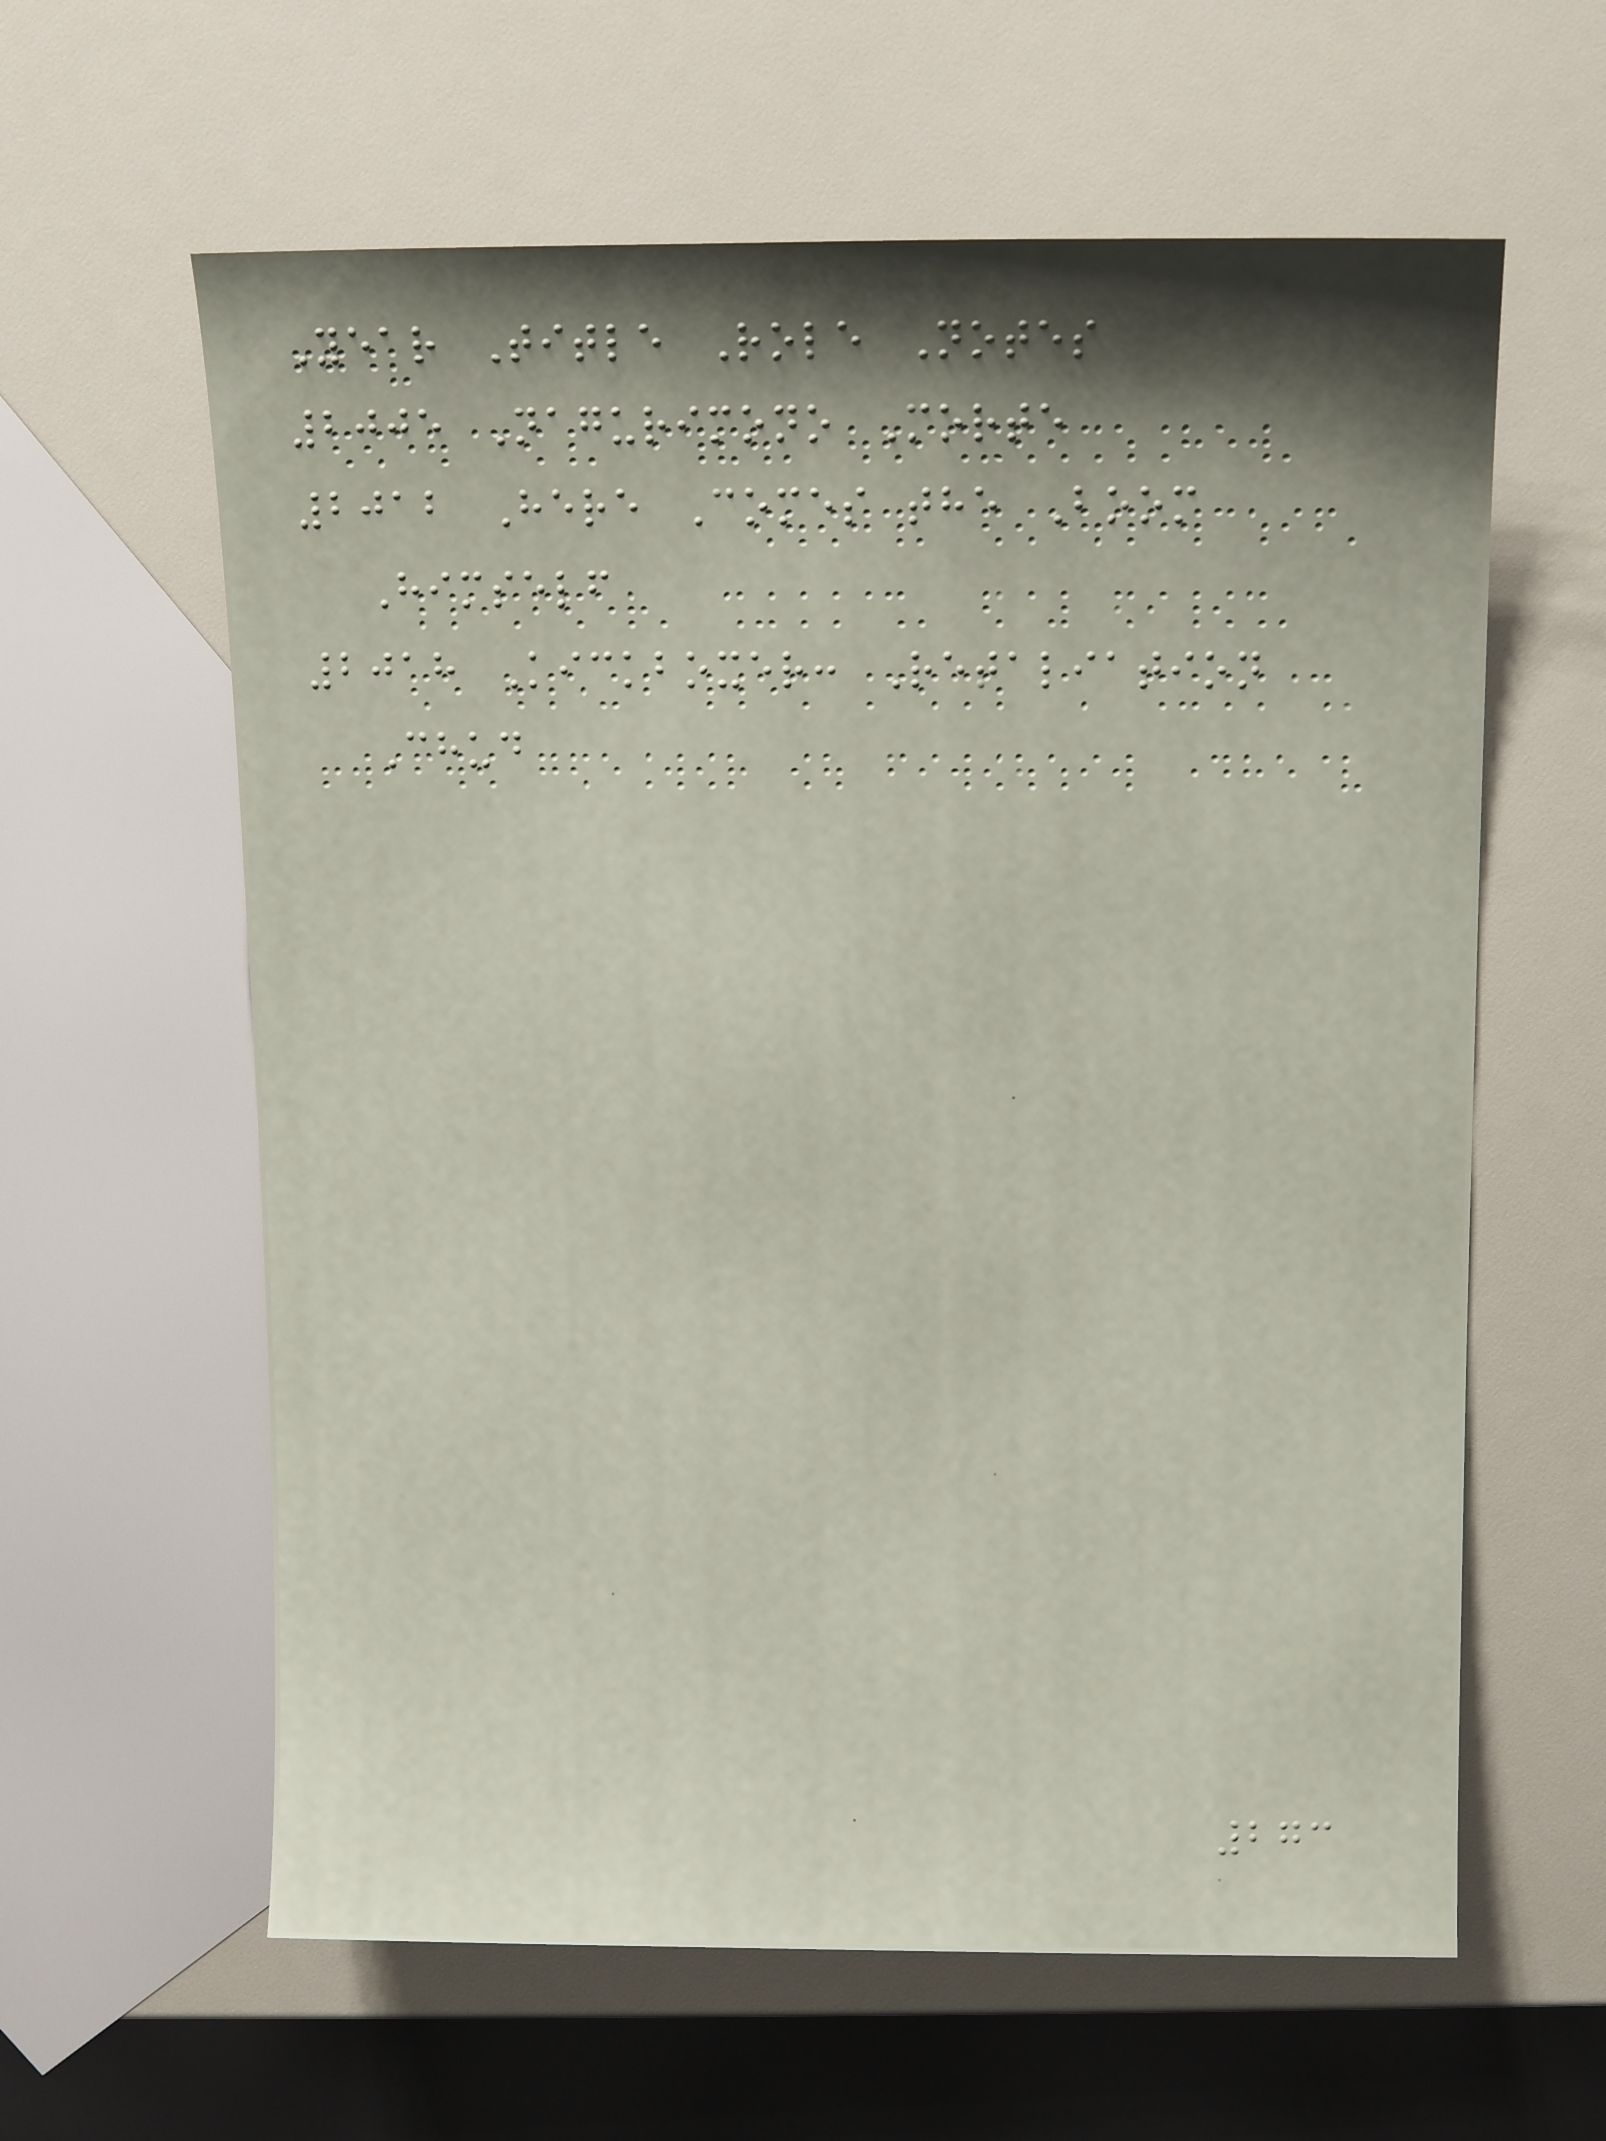Year Title Role Notes
2005 Nagurimono Morte
2012 Here Comes the Boom
Himself
2018 Kickboxer: Retaliation
Chud
273
